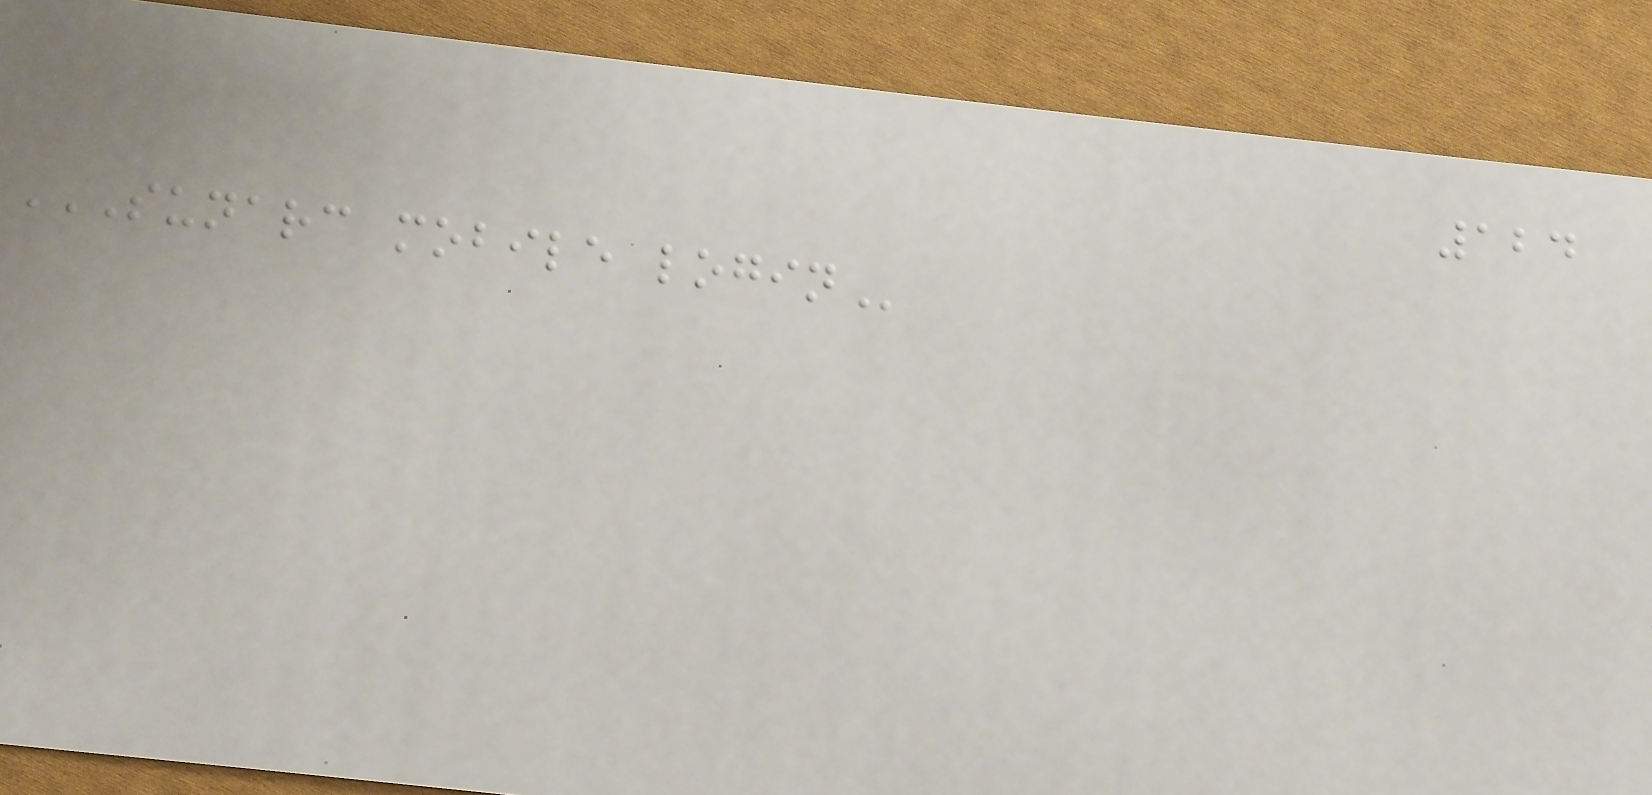124
SUNARC MOBILE LOGIN
